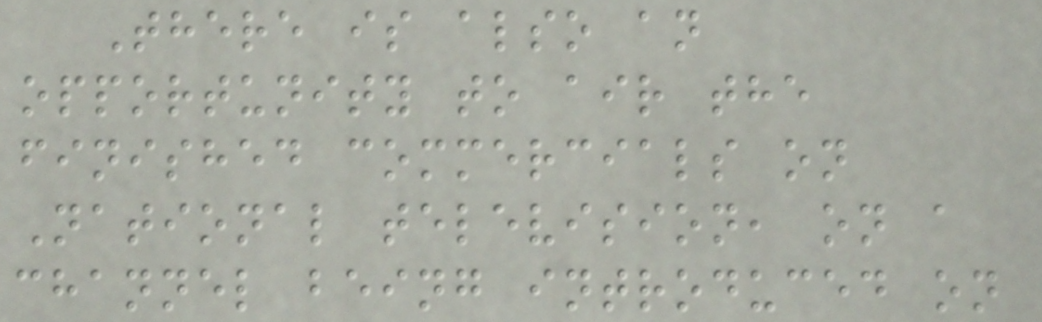There is also an
opportunity to air the
finished commercials on
National television, on a
channel being introduced on
